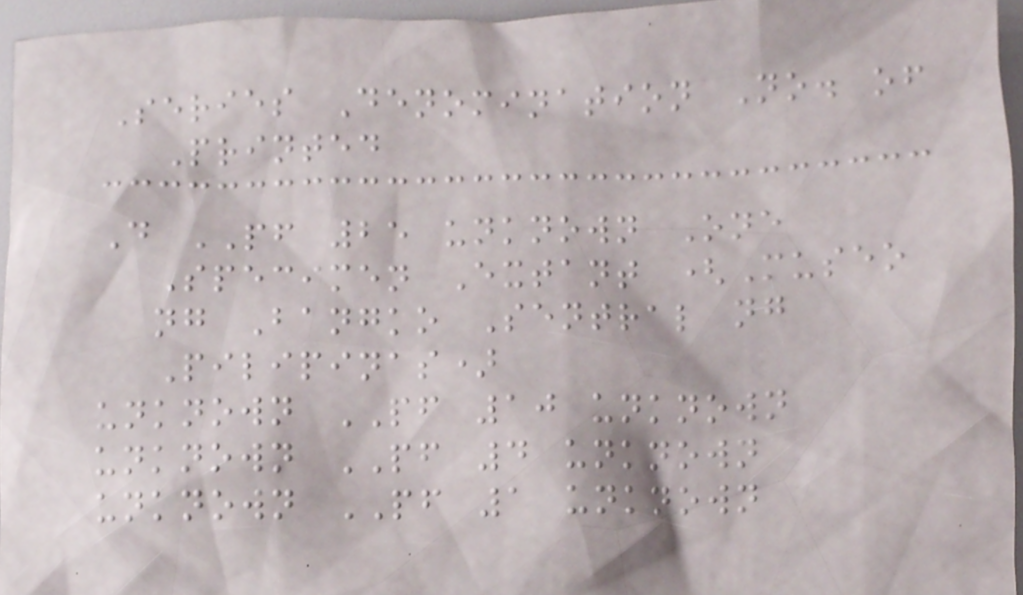Series Denomination No. of
Printed
D PF 25 unknown One
Specimen Extant (Museo
ng Bangko Sentral ng
Pilipinas)
unknown PF 10 unknown
unknown PF 4 unknown
unknown PF 1 unknown
